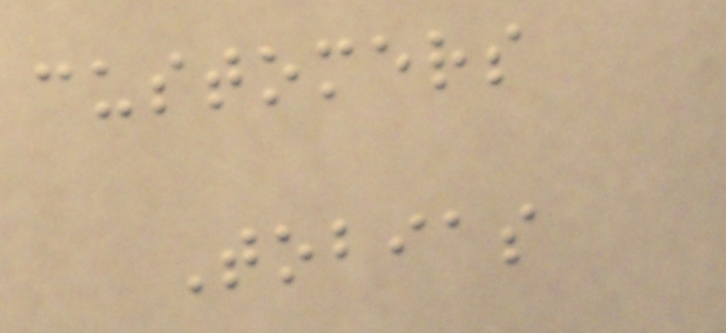customers
Tobias
